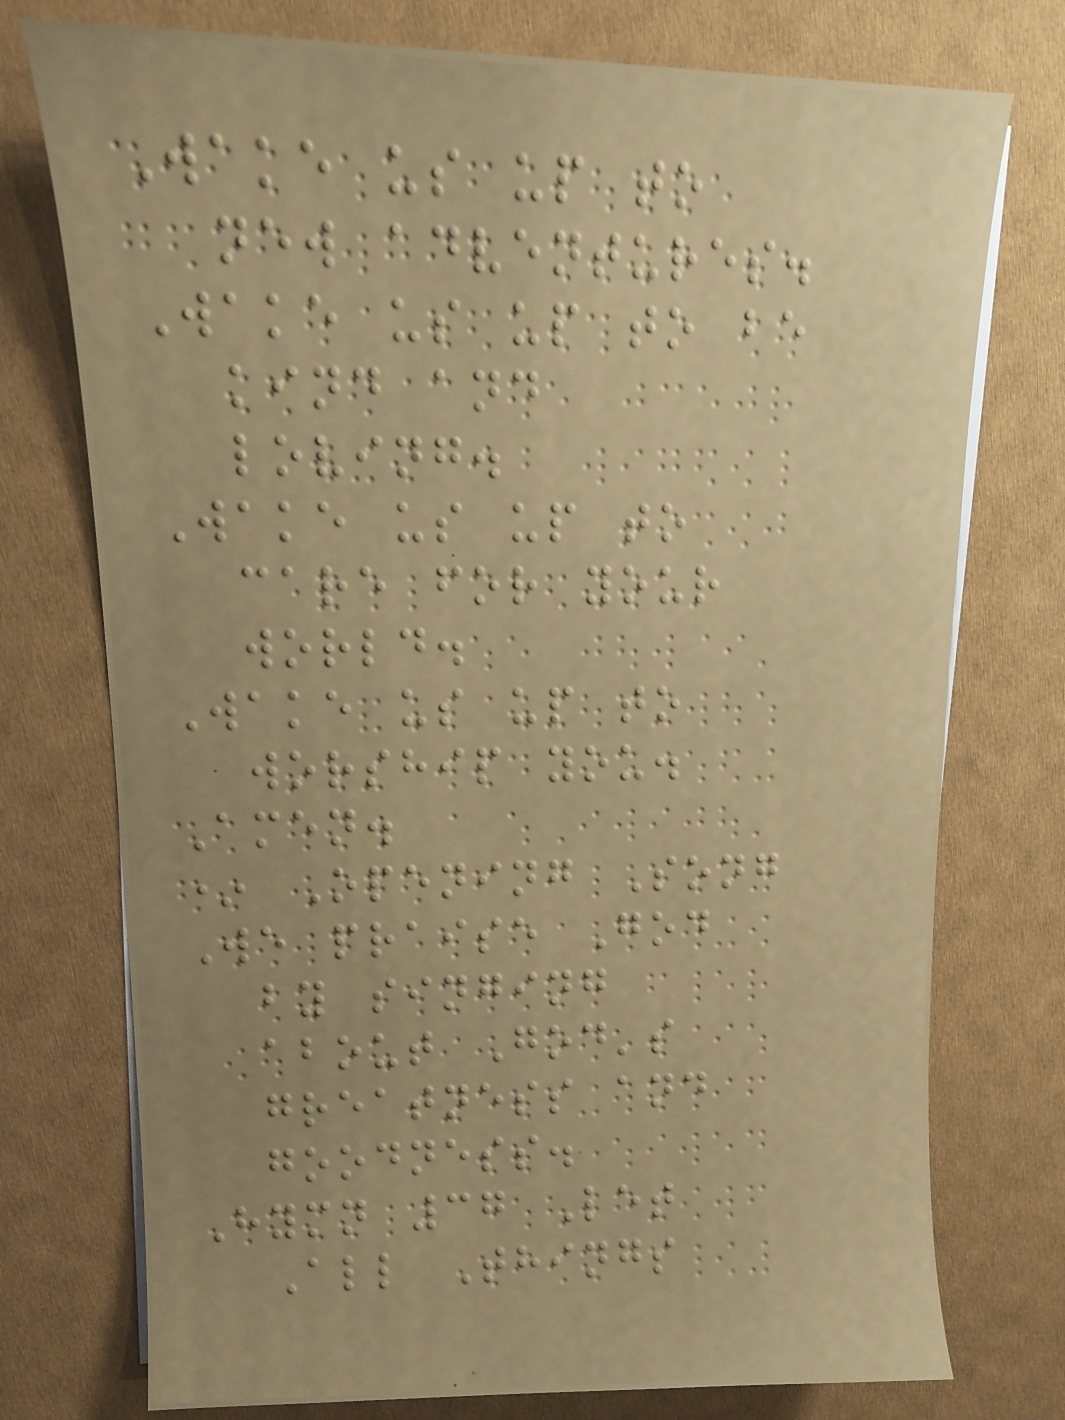Wake us up to
new adventures.
Wake us up to be
kind and
loving.
Wake us up to
care for your
world.
Wake us up to
worship you.
Amen.
* Opening Song
We praise God
by singing
about God's
greatness and
goodness.
Hymn 37 Let
All Things
